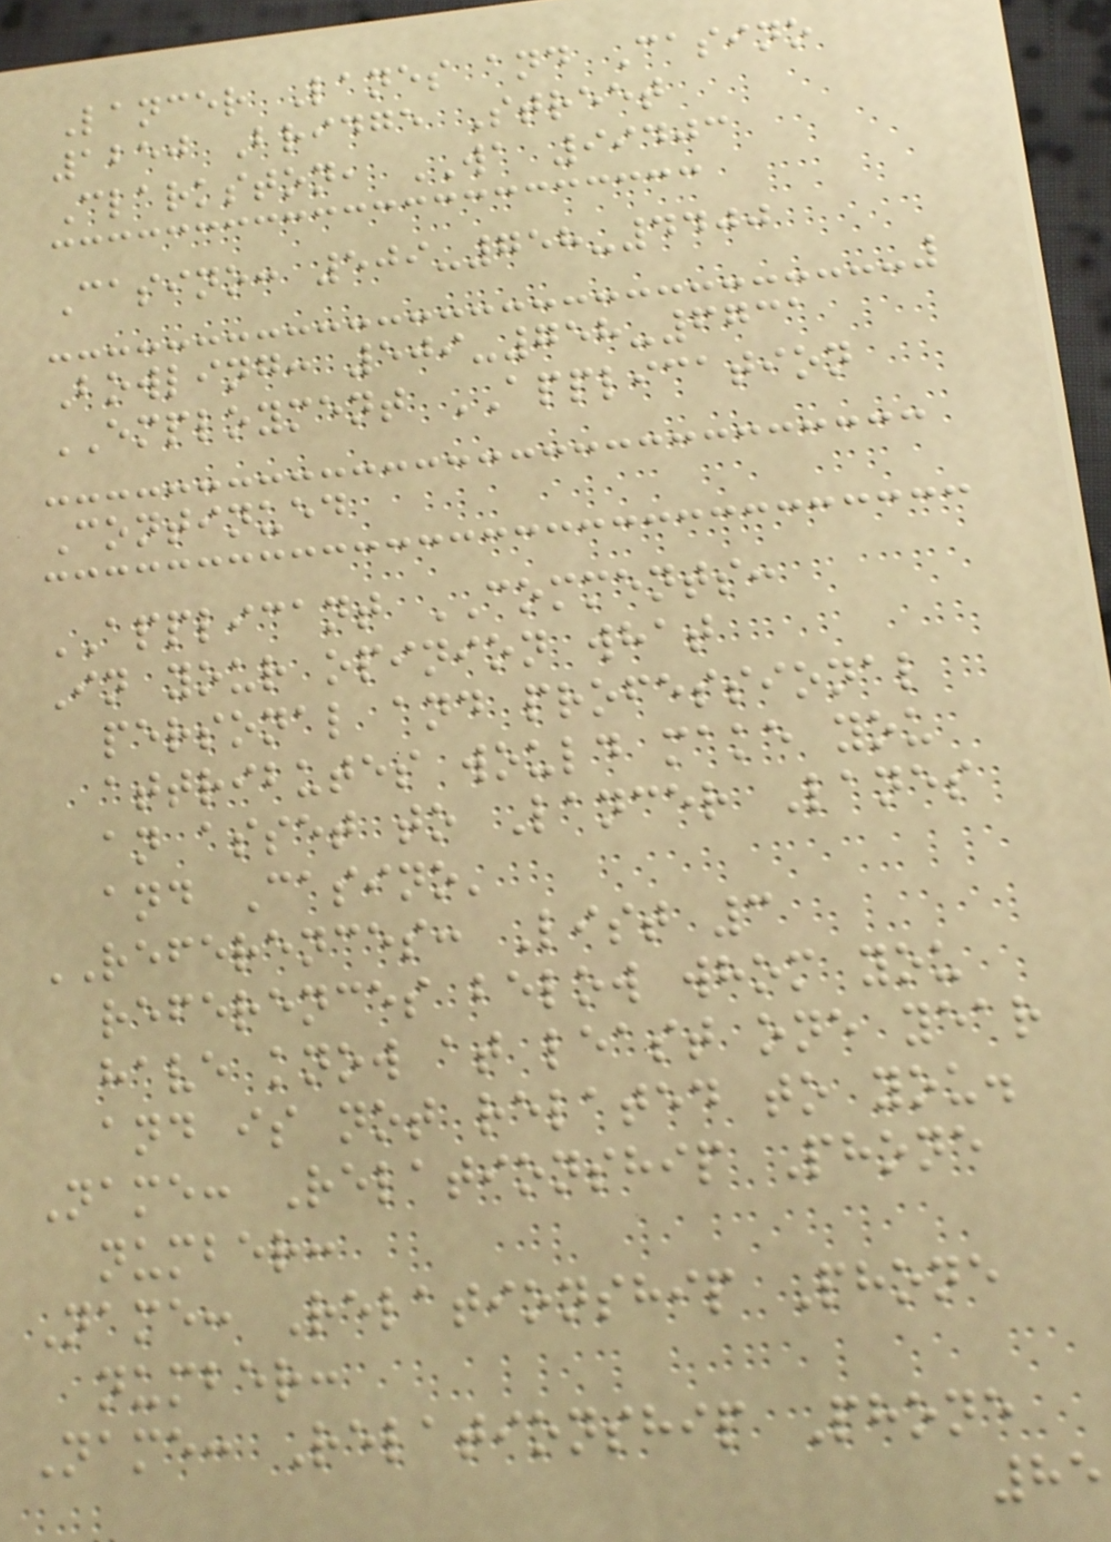Lancer Lanes and Casino
1250 Bridge Street
Clarkston, WA 99403
Casino: 509-758-4400
Bowling: 509-758-6731
EMPLOYMENT APPLICATION
Continued
APPLICANT COMMENTS:
In your opinion what
personal and professional
attributes would make you
an asset to Lancer Lanes
and Casino'
REFERENCES: List 3
references below whom you
have know at least one year
and is not related to you.
Name: Relationship Phone
number:
Name: Relationship Phone
number:
Name: Relationship Phone
85
